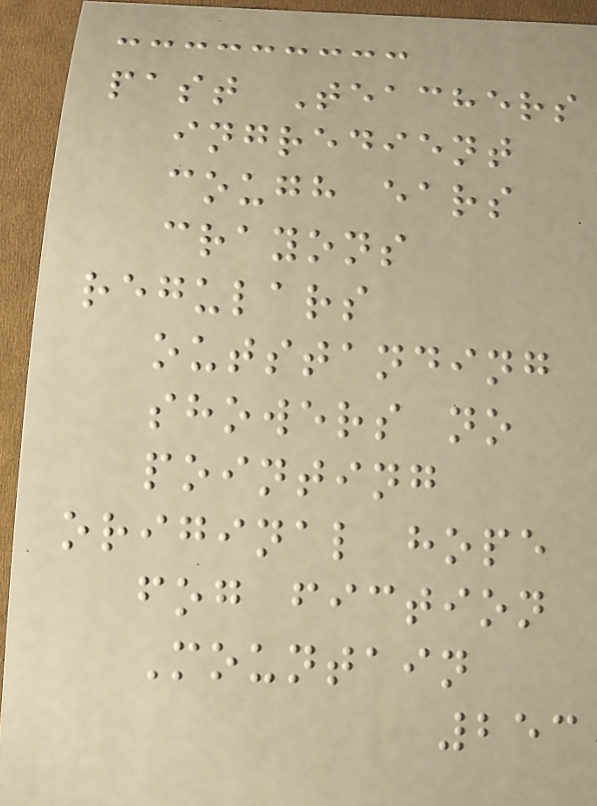past Teachers
ingredient
cough ears
crayons
regulars
outstanding
showers no
pointing
original hope
fog fiction
Mountain
253
